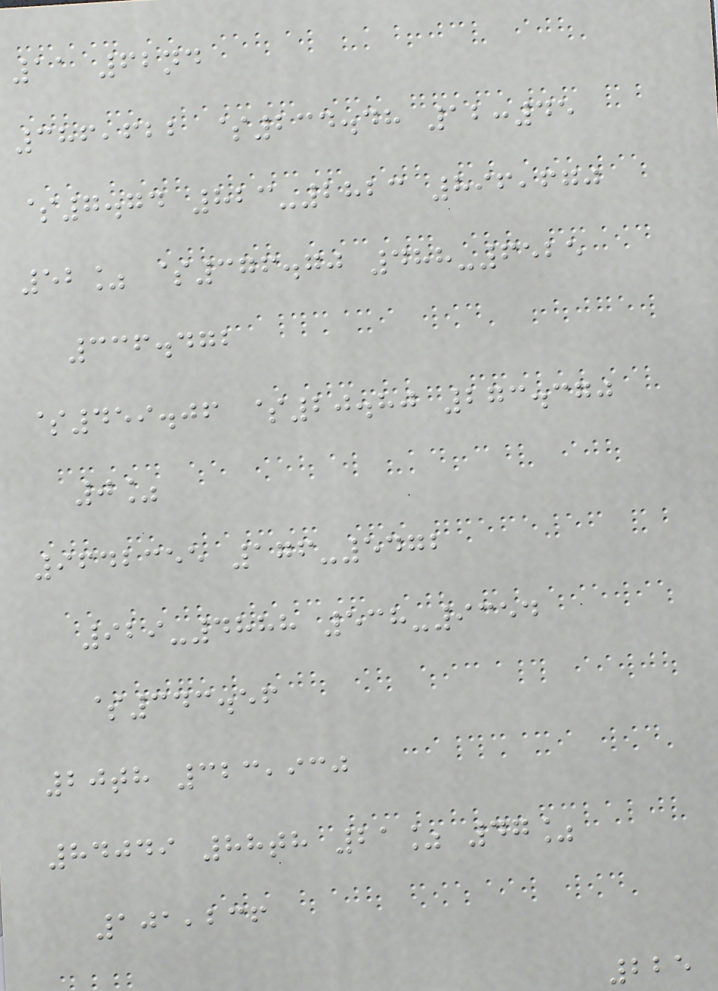11 62nd
386,622 $234.48 12:45
$7.74 823-2823 896,670
52% $376.70 488-6525
336.472
$459.06 $20.80 273.370
0%
9642355 176-5472
929-4888 538-9354
$343.56
20th 323,930
84049 88th 21% 47%
101,236
225
